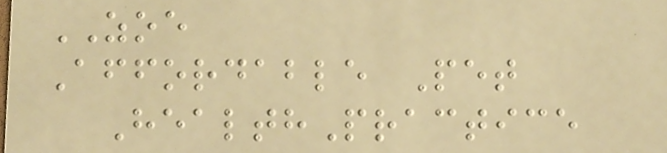ZOE
Affordable Pet
HealthPractice
